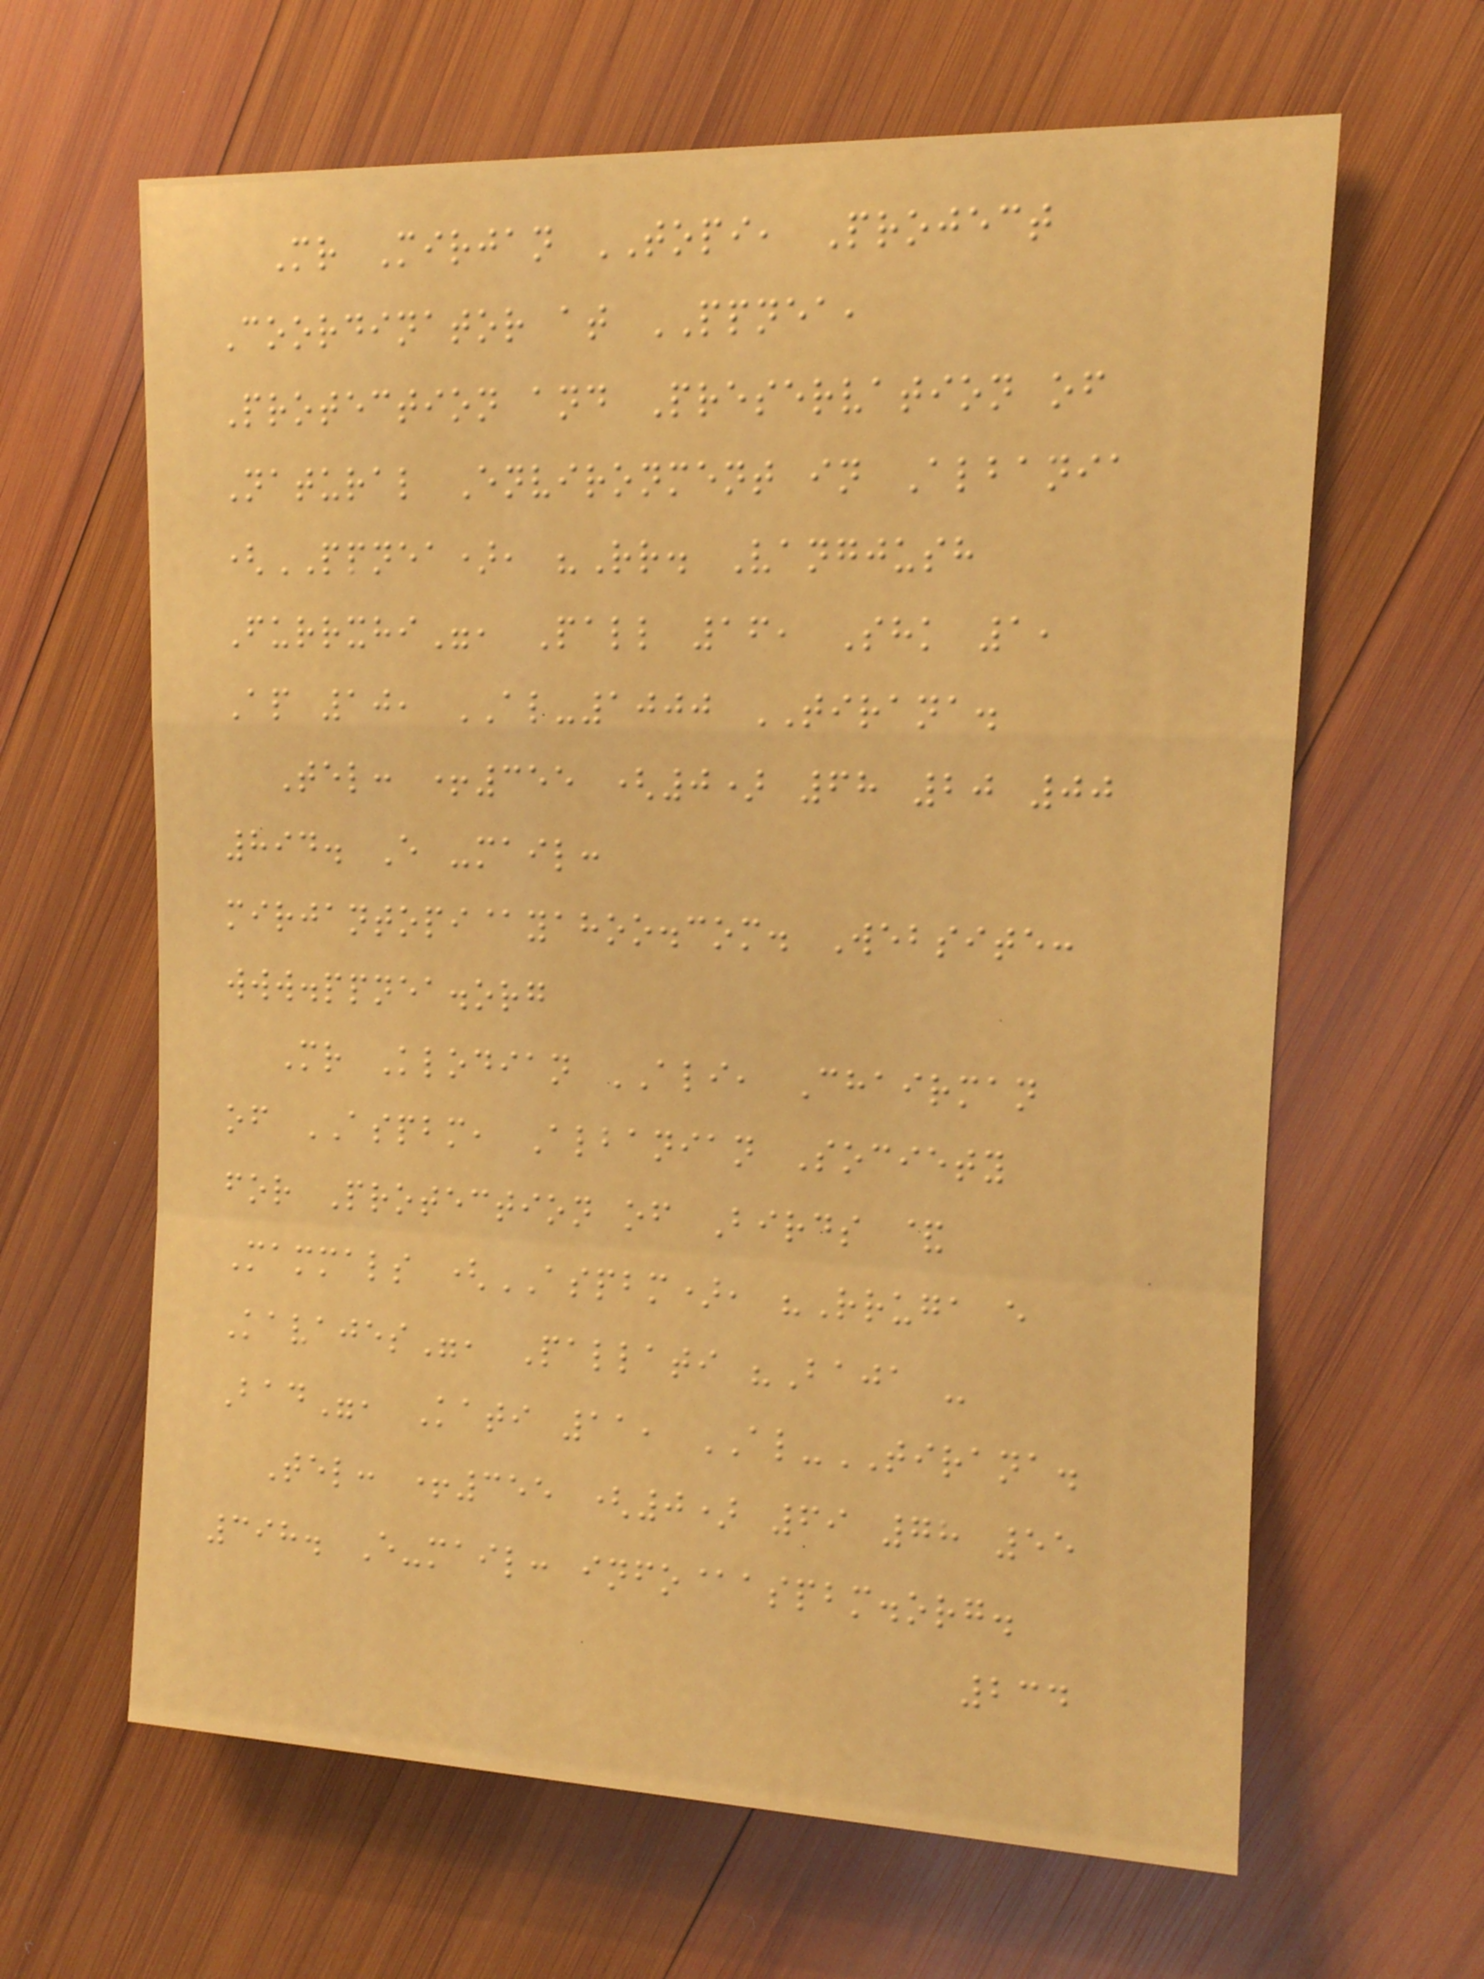Mr Mirjan TOPI, Project
Coordinator at PPNEA,
Protection and Preservation of
Natural Environment in Albania
(PPNEA), "Rr. Vangjush
Furrxhi", Pall 16, Shk 1,
Ap 10, AL-1000 TIRANA.
Tel: +355 (0) 68 20 00
894. E -mail:
mirjantopi@yahoo.com. Website:
www.ppnea.org
Mr Klodian ALI, Chairman
of ASPBM, Albanian Society
for Protection of Birds &
Mammals (ASPBM), "Rruga e
Kavajes", Pallati "Baja -
Bad", Kati 11, AL-TIRANA.
Tel: +355 (0) 69 78 55
398. E-mail: info@aspbm.org.
234
